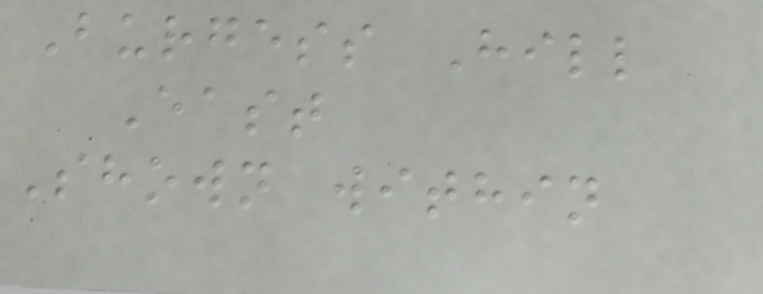Burgess Hill
East
Shown within
